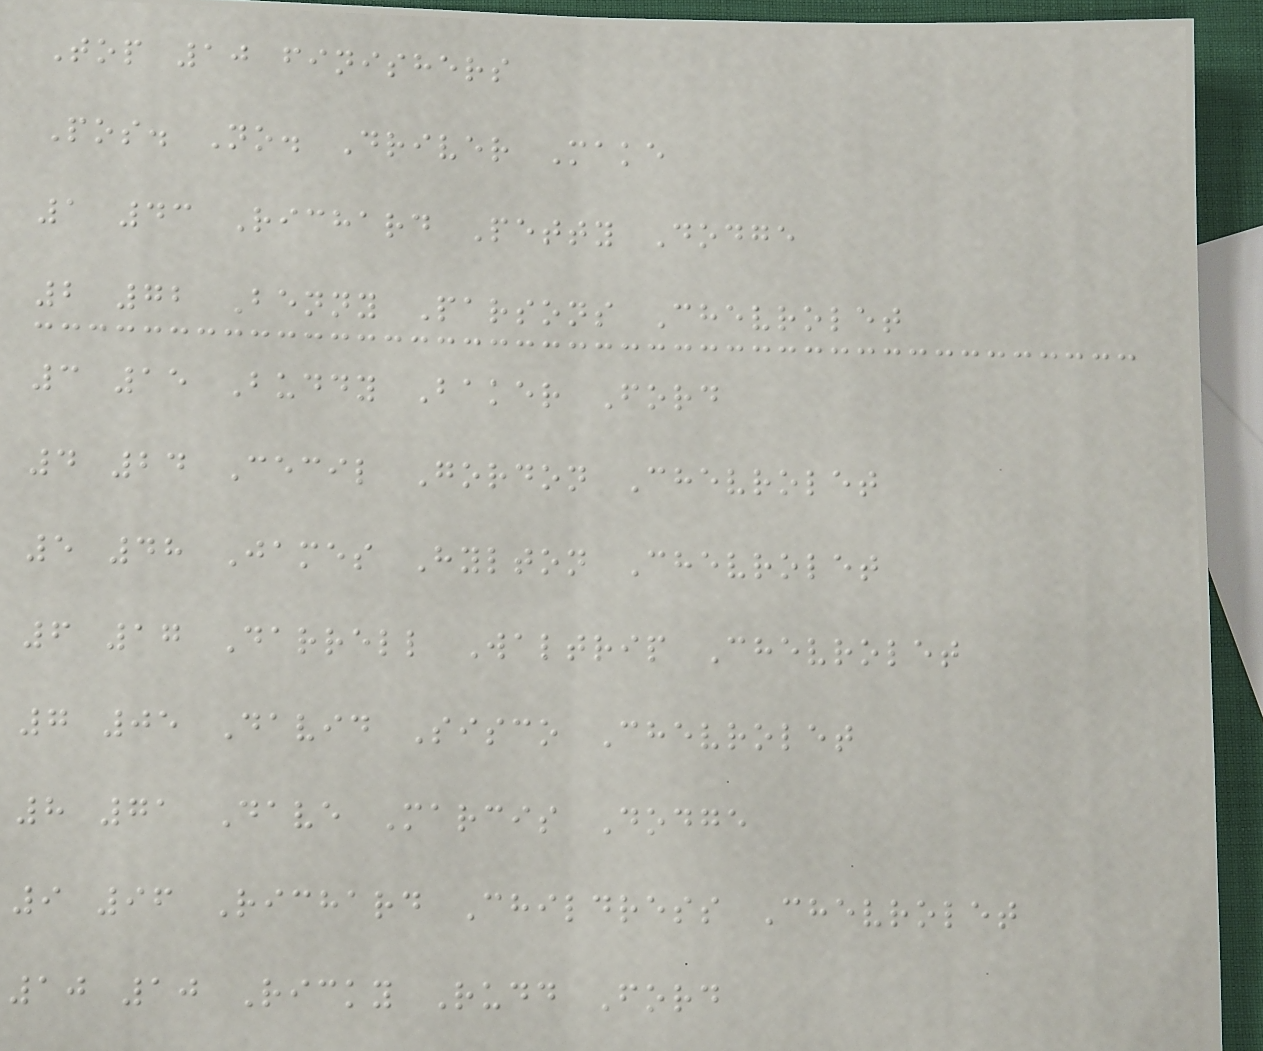Top 10 finishers
Pos. No. Driver Make
1 43 Richard Petty Dodge
2 72 Benny Parsons Chevrolet
3 15 Buddy Baker Ford
4 24 Cecil Gordon Chevrolet
5 48 James Hylton Chevrolet
6 17 Darrell Waltrip Chevrolet
7 05 David Sisco Chevrolet
8 71 Dave Marcis Dodge
9 96 Richard Childress Chevrolet
10 10 Ricky Rudd Ford
